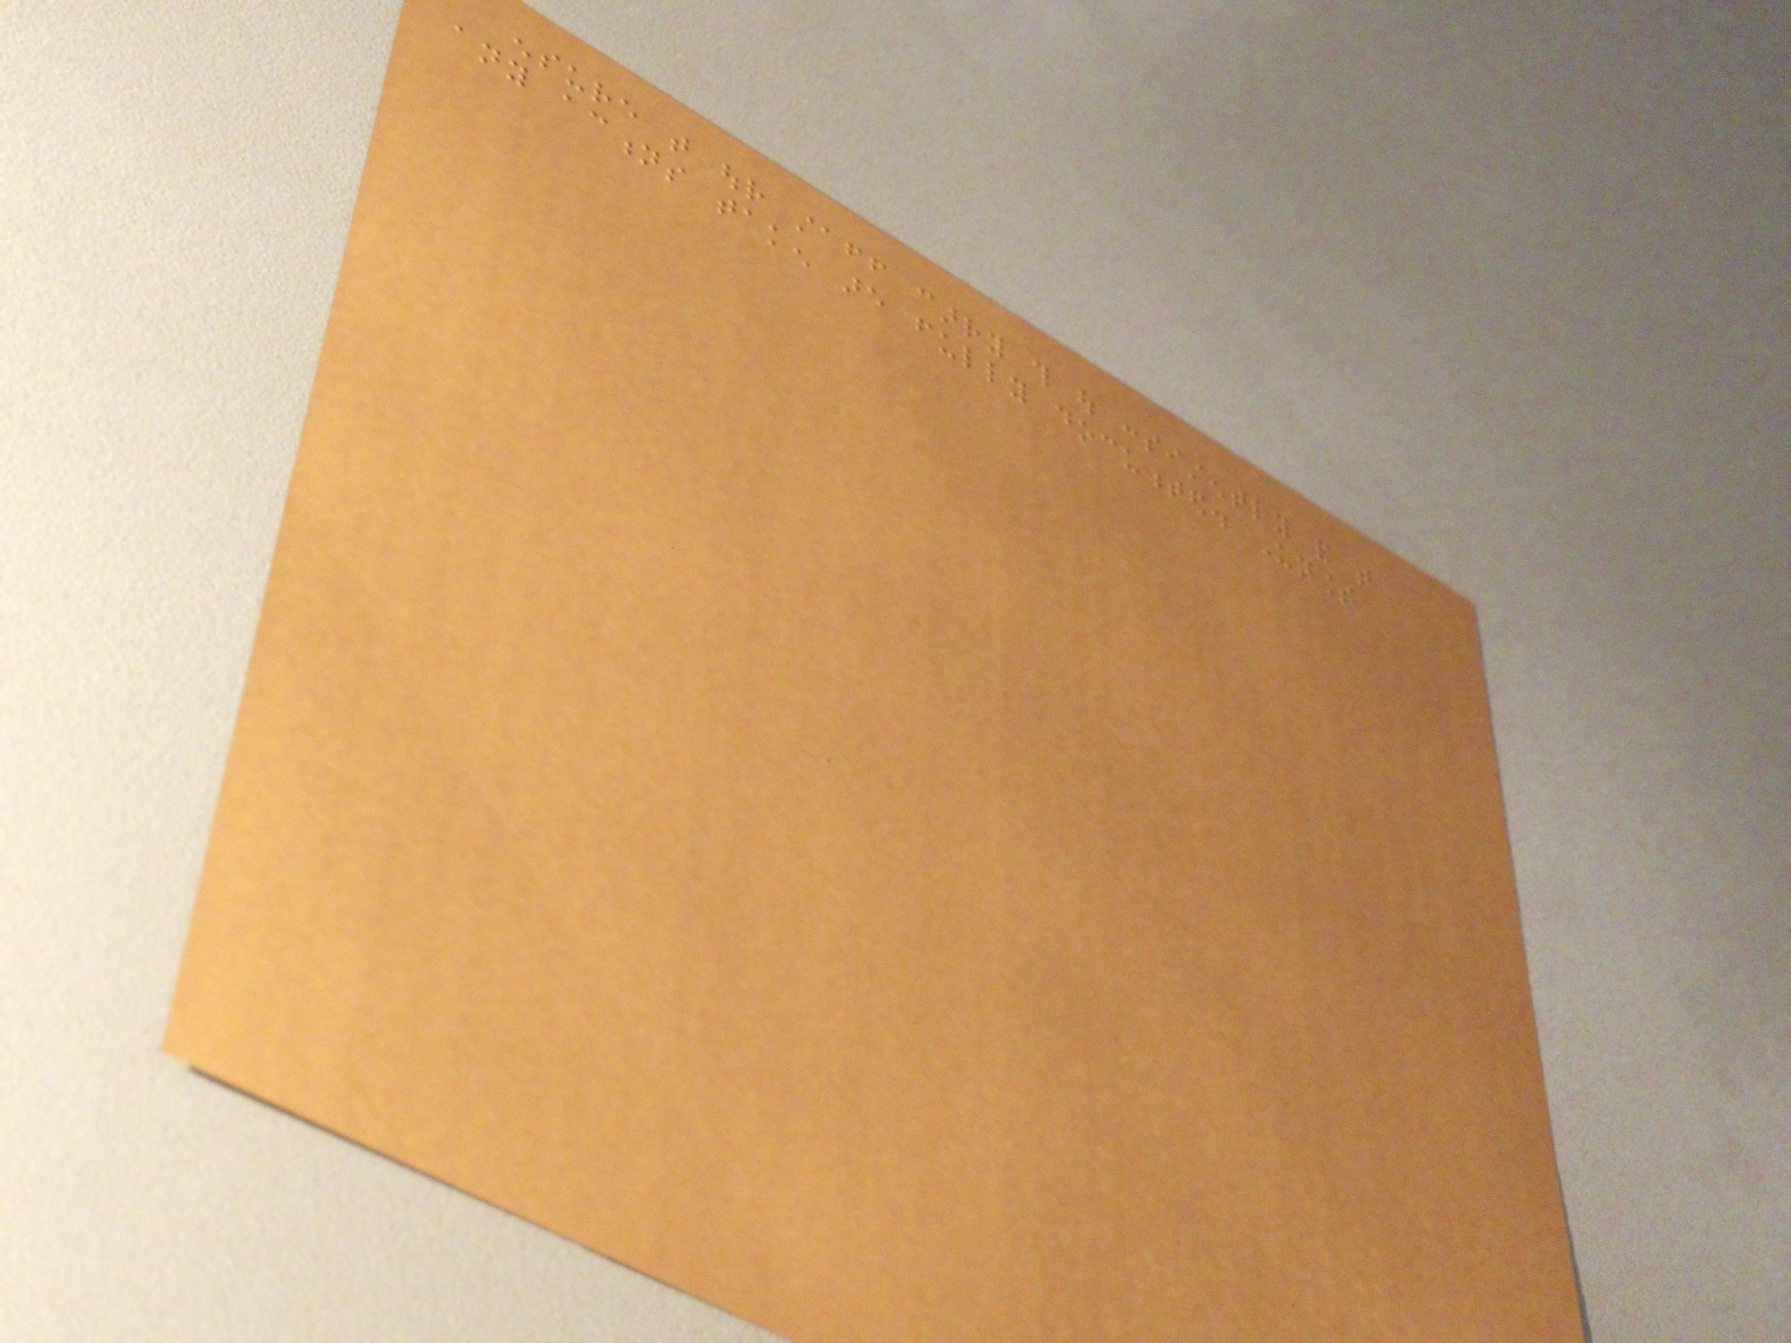ensure that our staff carry this out consistently and that
any actions taken are fully documented. Unless
